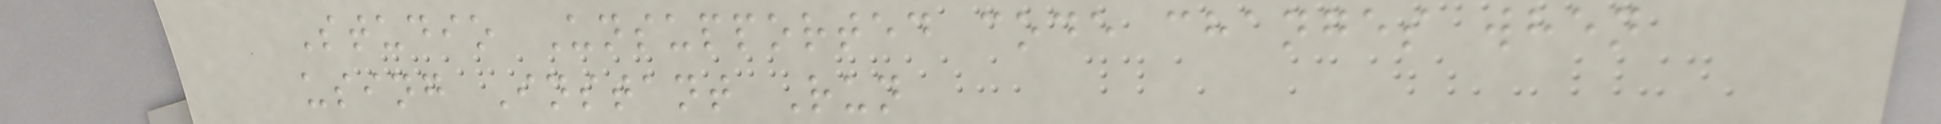Studio Unsupported code changes when
using Instant Run
